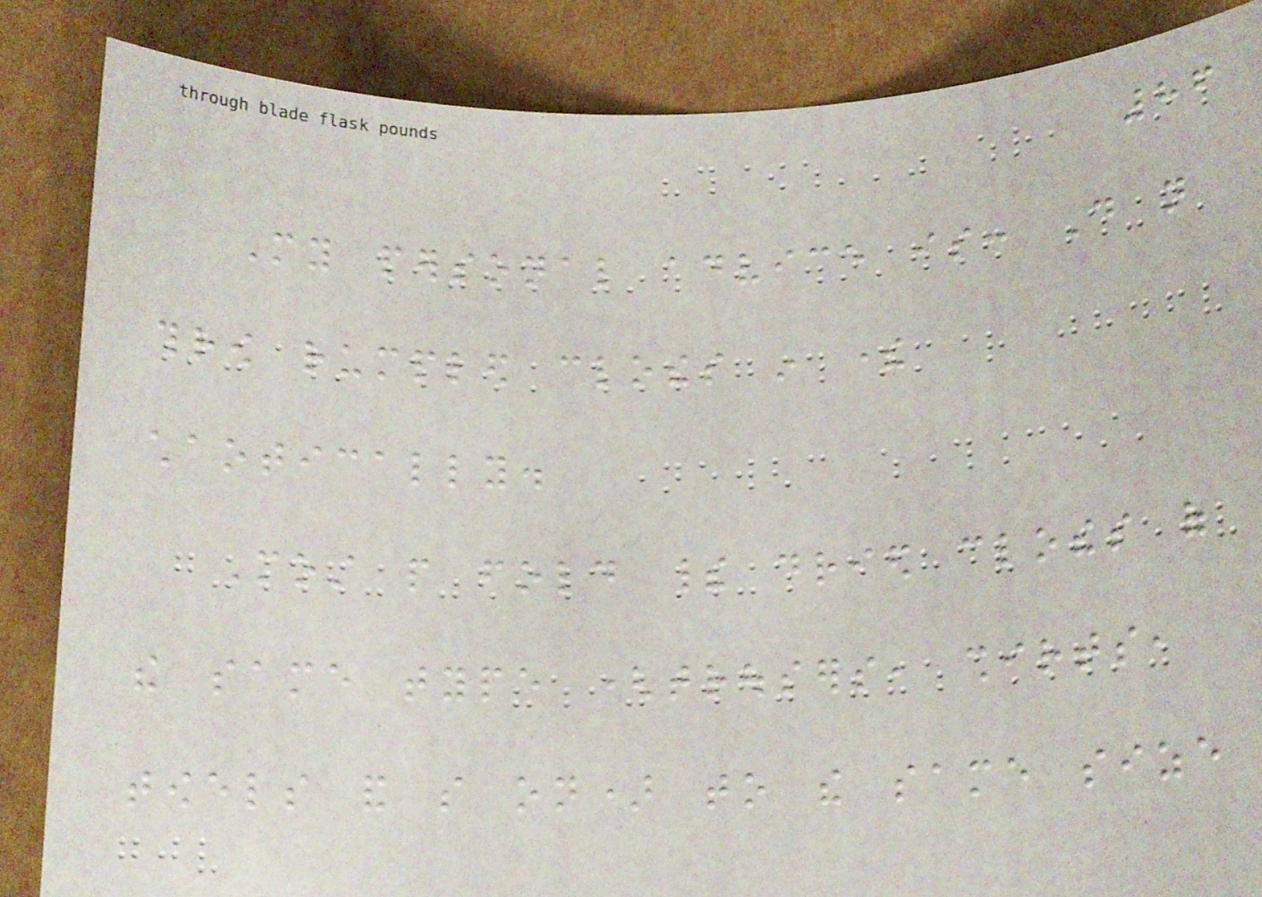86
My personal advice is: Do not
throw rumpled clothes in there
chaotically.
Most people fold their dried clothes of
the same type (trousers, shirts,
towels and so on) to the same size
